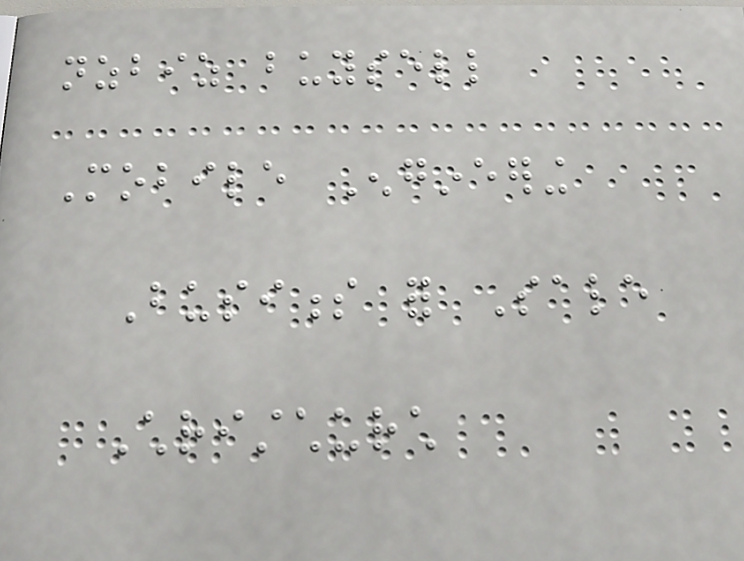nzbiz buysell
Mobile Engineering
Business for Sale
Christchurch
